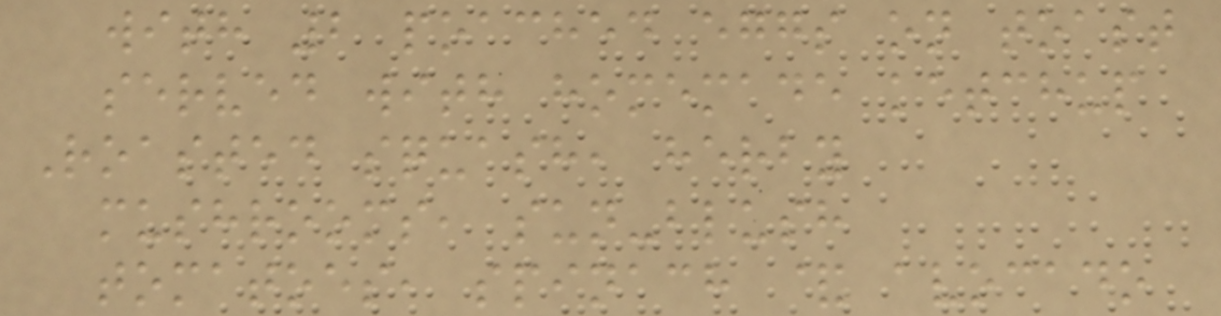with 2 poached eggs on toast
served with homemade ketchup
Roasted squash, herby
mushrooms, sun-blush
tomatoes, spinach & avocado
